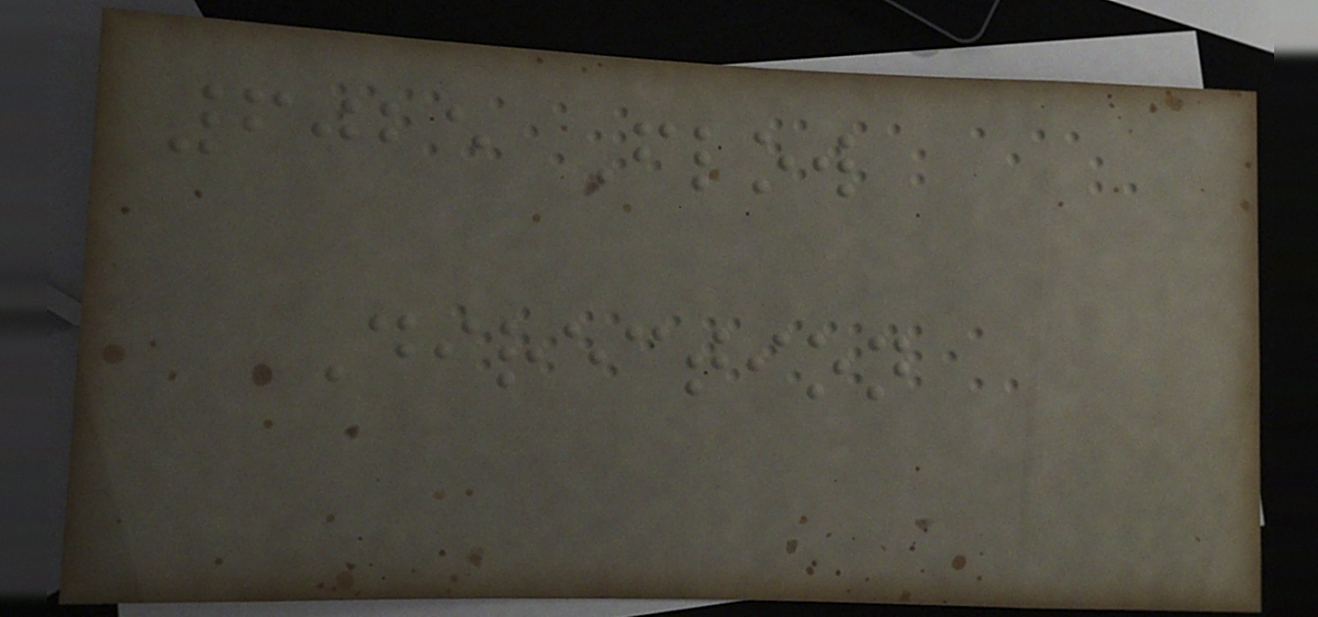6025 Flow
Direction
